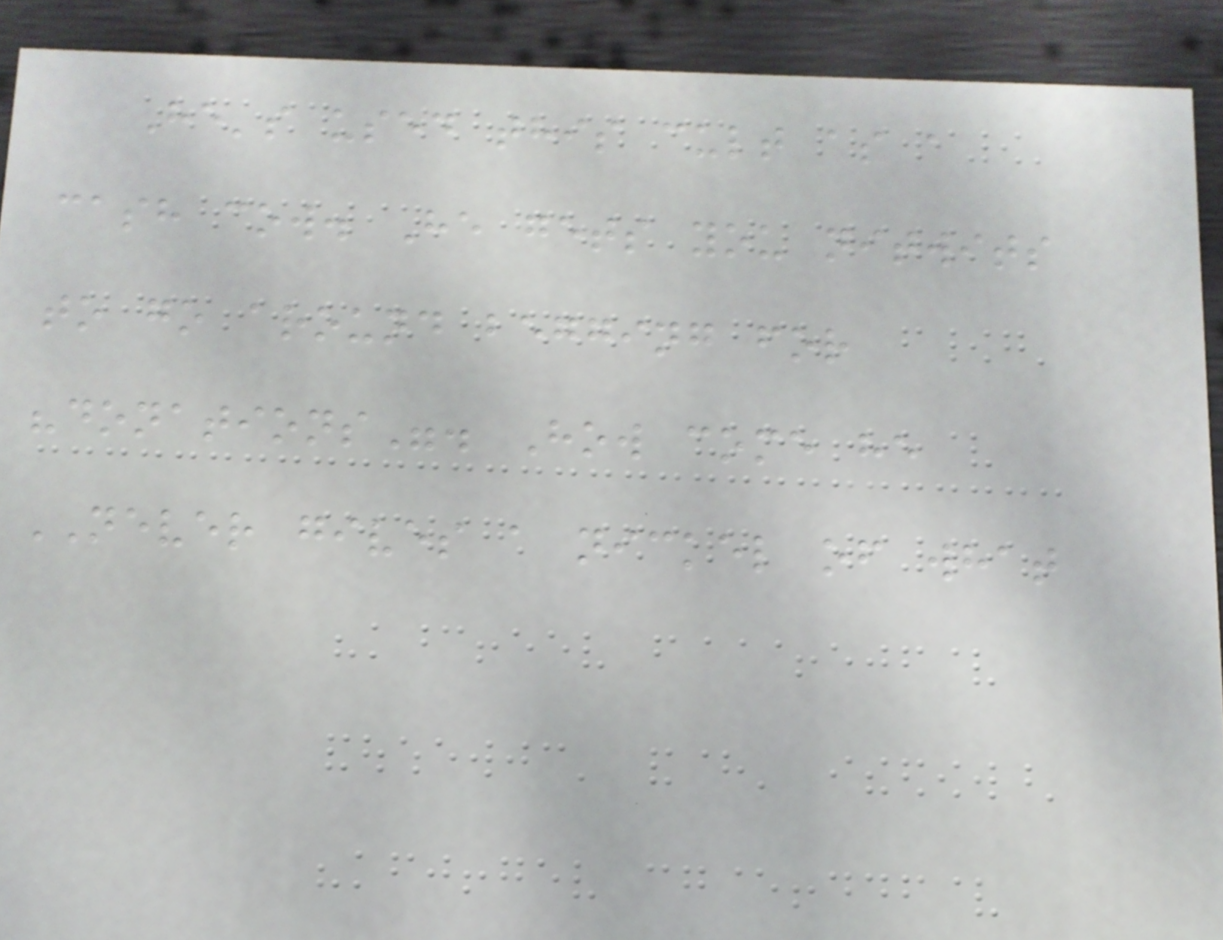He's used this cult as a
cash cow. He gets you nitwits
to go around begging for
"donations". How come he
NEVER gives a nickel of what
